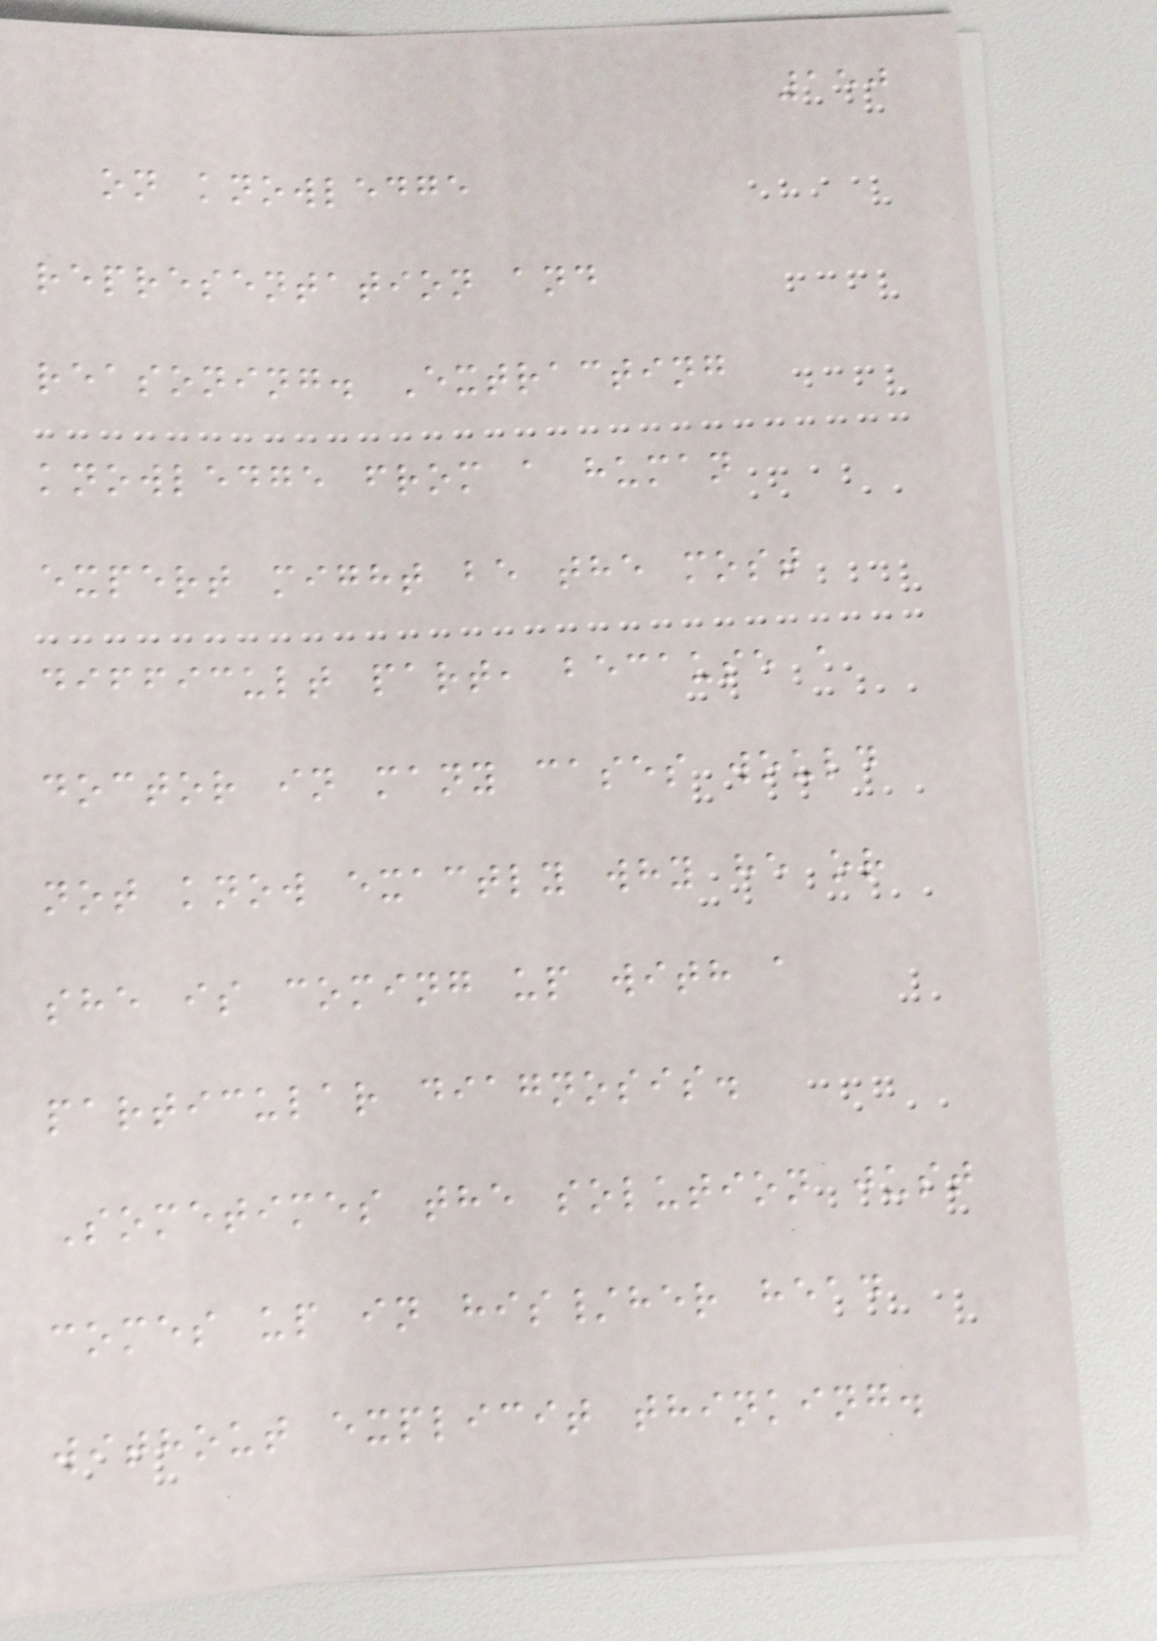150
on knowledge
representation and
reasoning. Extracting
knowledge from a human
expert might be the most
difficult part, because a
doctor in many cases would
not know exactly why he or
she is coming up with a
particular diagnosis.
Sometimes the solution just
comes up in his/her head
without explicit thinking.
